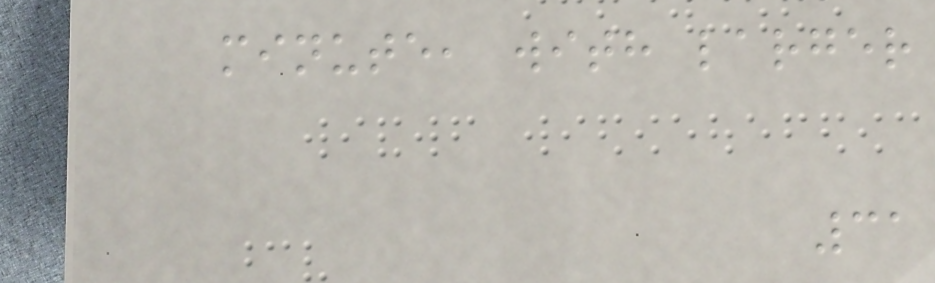minute, with larger
31
